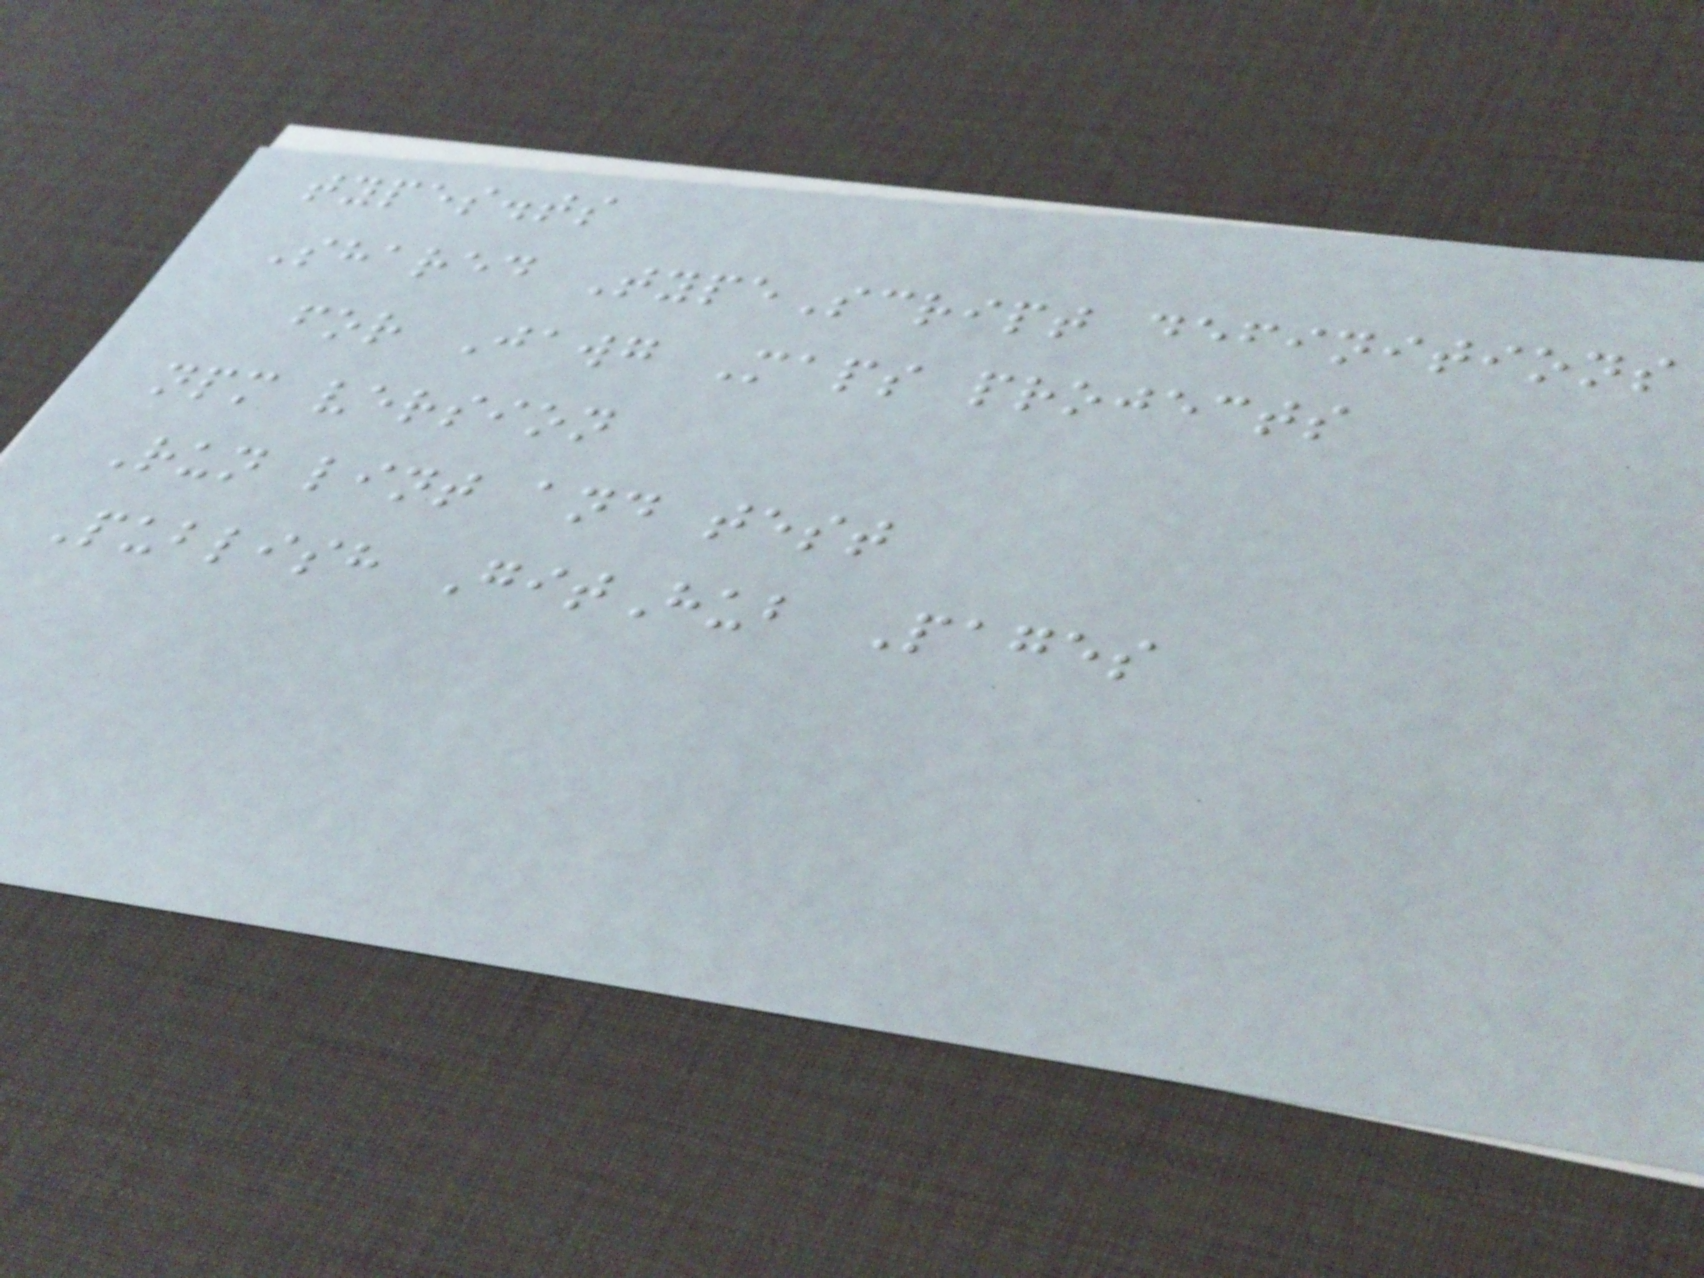types.ts
Shared TypeScript definitions
for Jawg Maps projects
npm version
Run lint and test
Publish GitHub Pages
